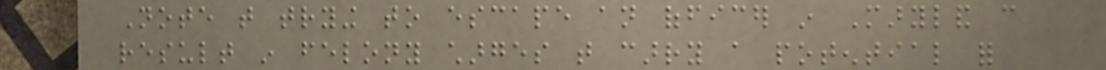Note that trying to escape an officer in Maryland can
result in felony charges that carry a potential for
